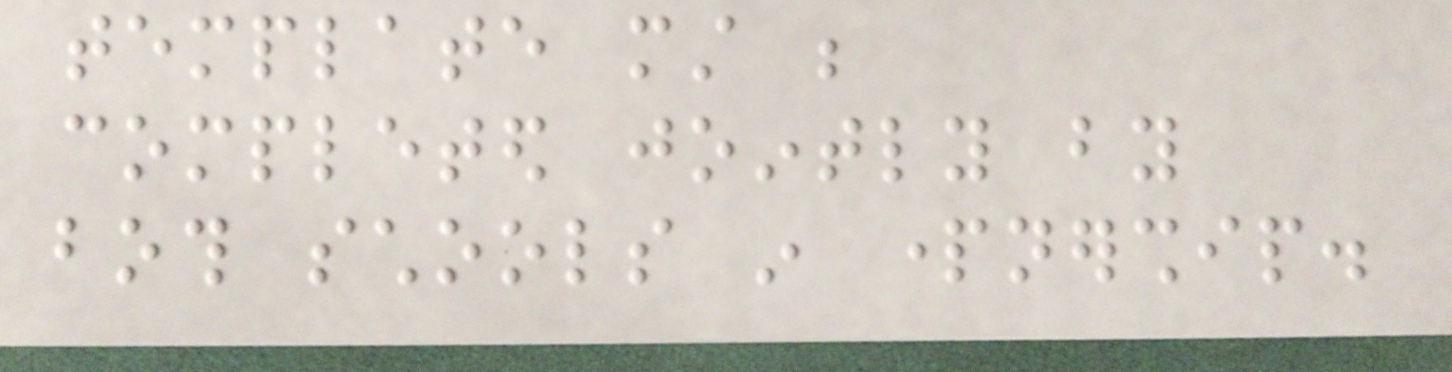template must be
completed jointly by
both schools in partnership.
